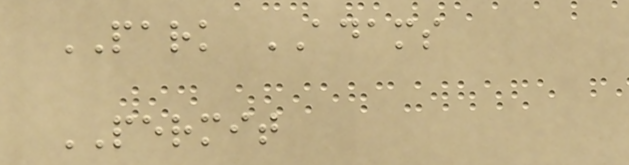PARK ADAMS
PERMIT
